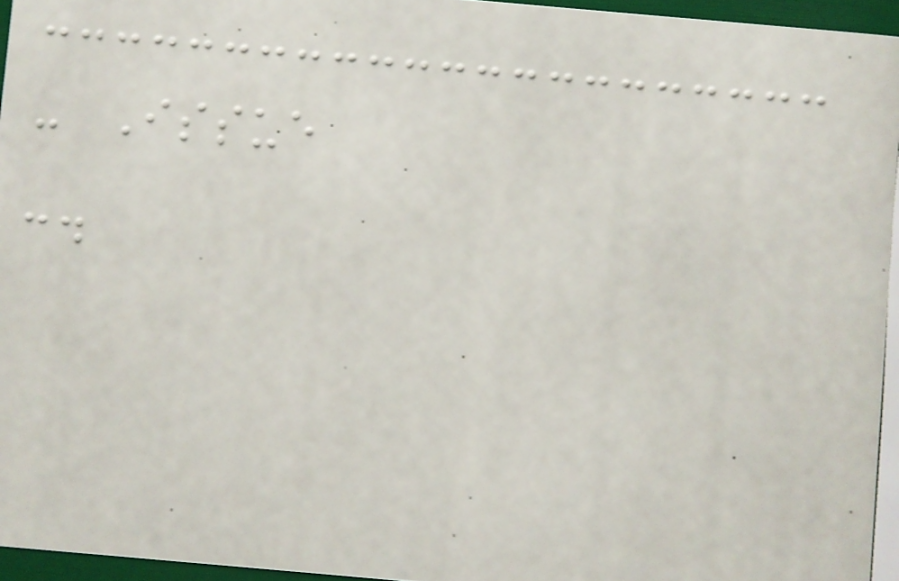- Issue
cd
